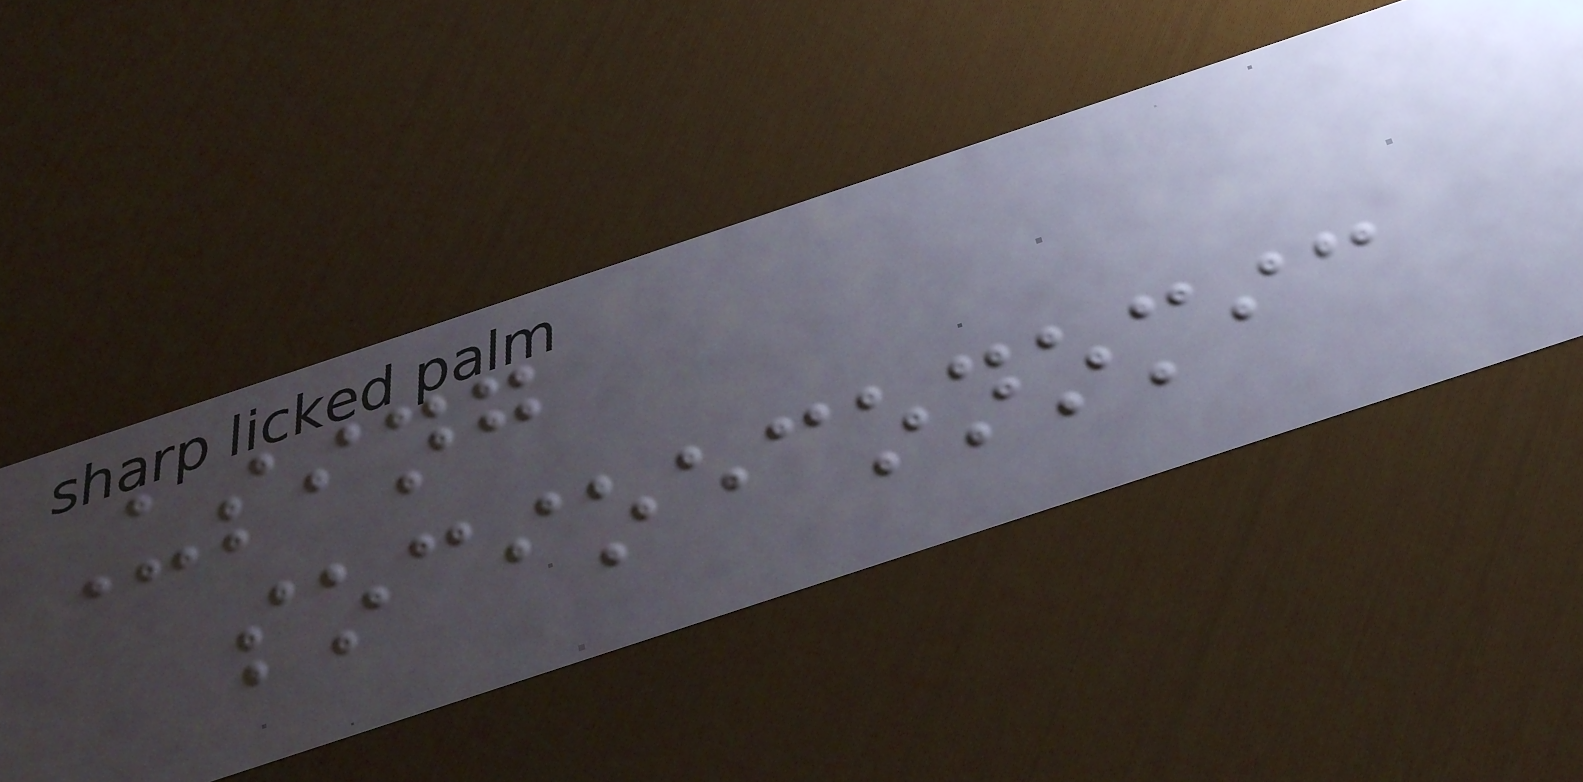Using
socioeconomic
